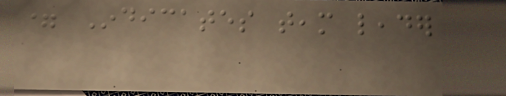= Indicates team leader
